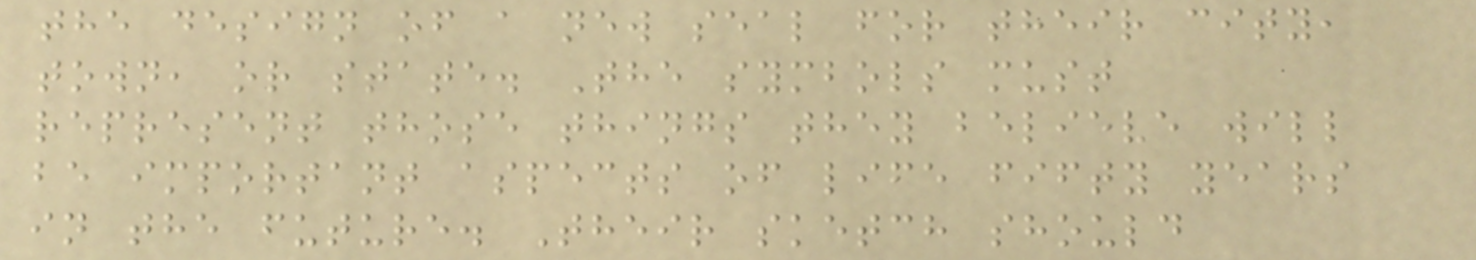the design of a new seal for their city,
town, or state. The symbols must
represent those things they believe will
be important aspects of life fifty years
in the future. Their sketch should
